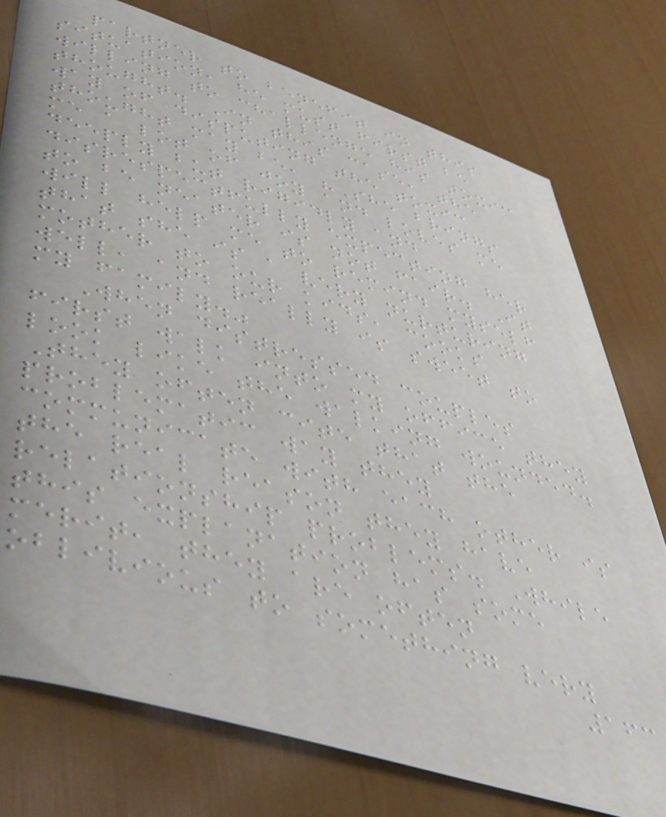partner to benefit in this
situation, he must first be
willing to challenge his toxic
thought. In this case, the
way of disputing the toxic
thought may be, "She brings
me a lot of joy and loves me
deeply but rigidly and
disrespectfully expecting her
to be neater is not fair. It
will help me to remind myself
that she is a very nurturing
mother to our kids, cooks
well, and really is sweet to
my family."
When distressed couples
first walk into my office they
look like the walking wounded.
They often cite that the
problematic way they
communicate with each other is
the real reason they have
relationship problems. While
this explanation has some
merit, they are often
oblivious to something very
163
